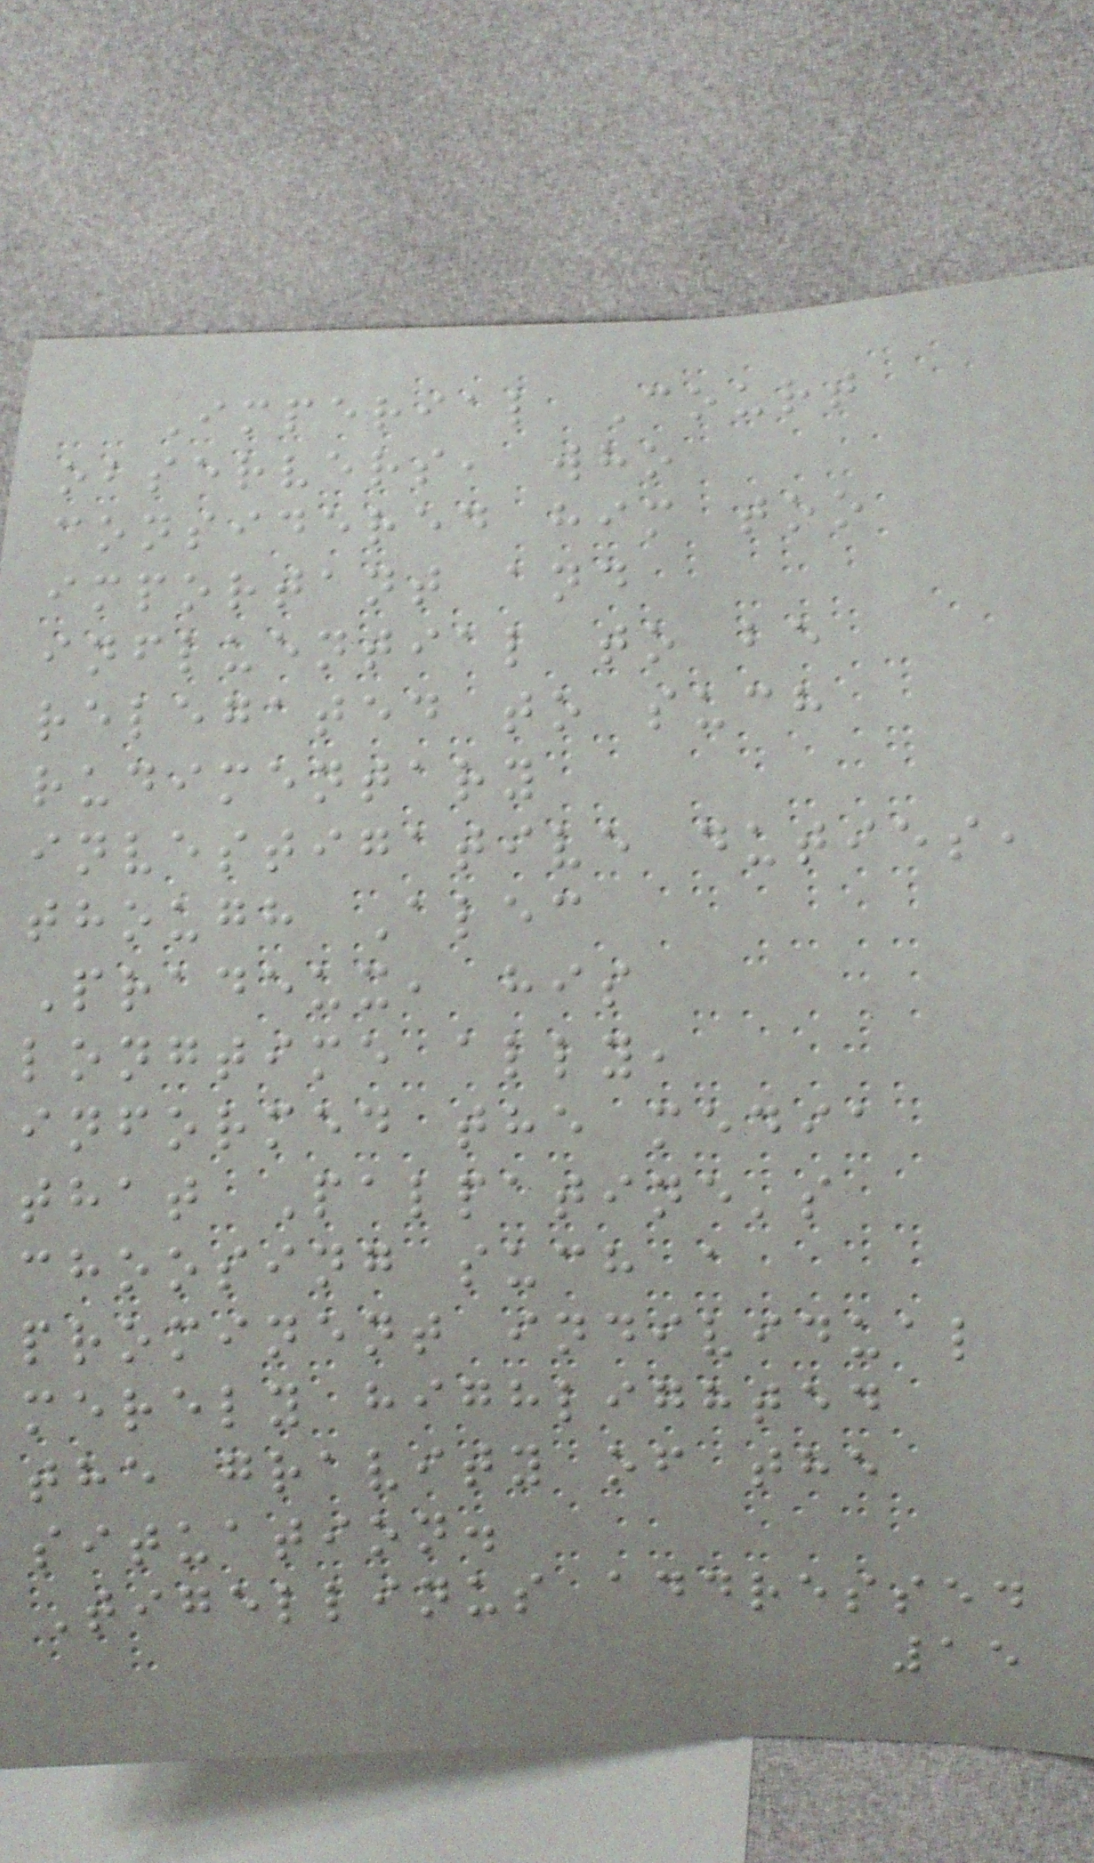Imperial Court
observers, who
considered him too
important and
influential to be
relegated to such
rudimentary
investigative duties,
though Alec
Pradeux, his
longtime ally,
informed the media
that Palpatine's
choosing such a
prominent individual
merely highlighted
the gravity of the
situation.
Tigellinus addressed
15
